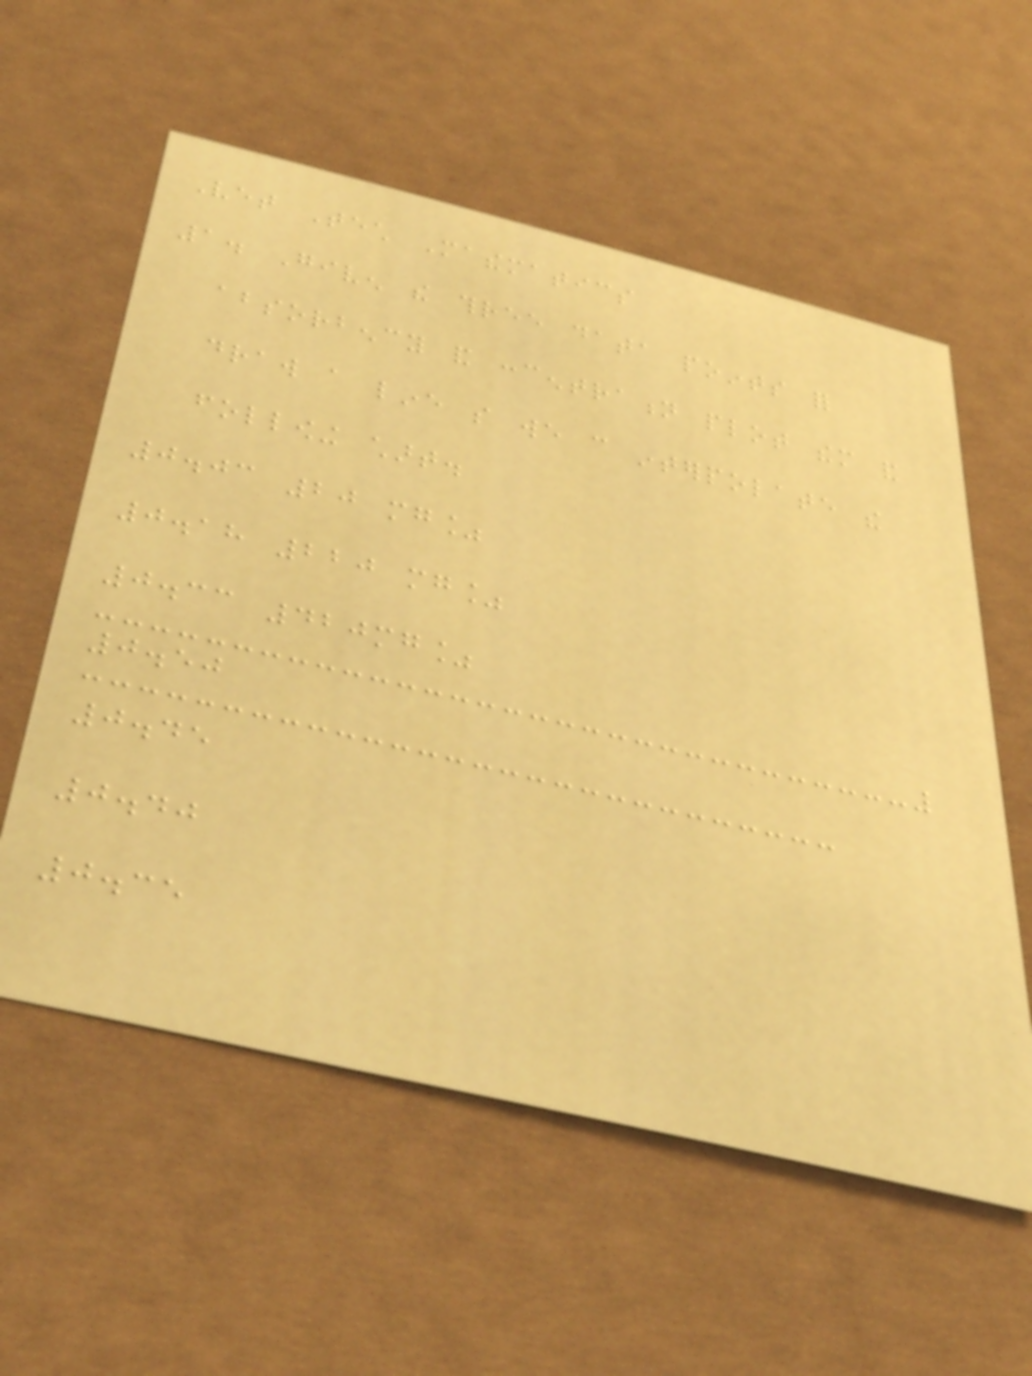Vet Tech Mathematics
1. Given the three data points for
absorbency and concentration plot them and
draw a line so we can interpolate the
following chart.
0.03 20 mg%
0.18 220 mg%
0.33 420mg%
0.50
0.45
0.40
0.35
